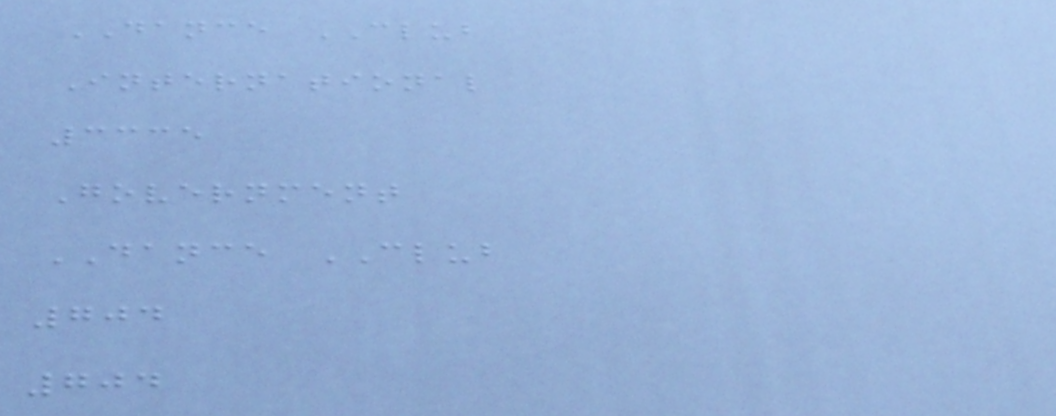DANCE CLUB
International
3335
Government
DANCE CLUB
704
704
